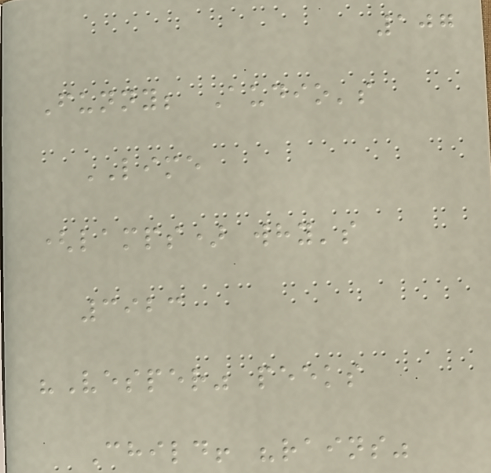107
Funny; Audio's
LIME
(lamps) why's
3923
"Vesper" peeks
Child! "rains"
